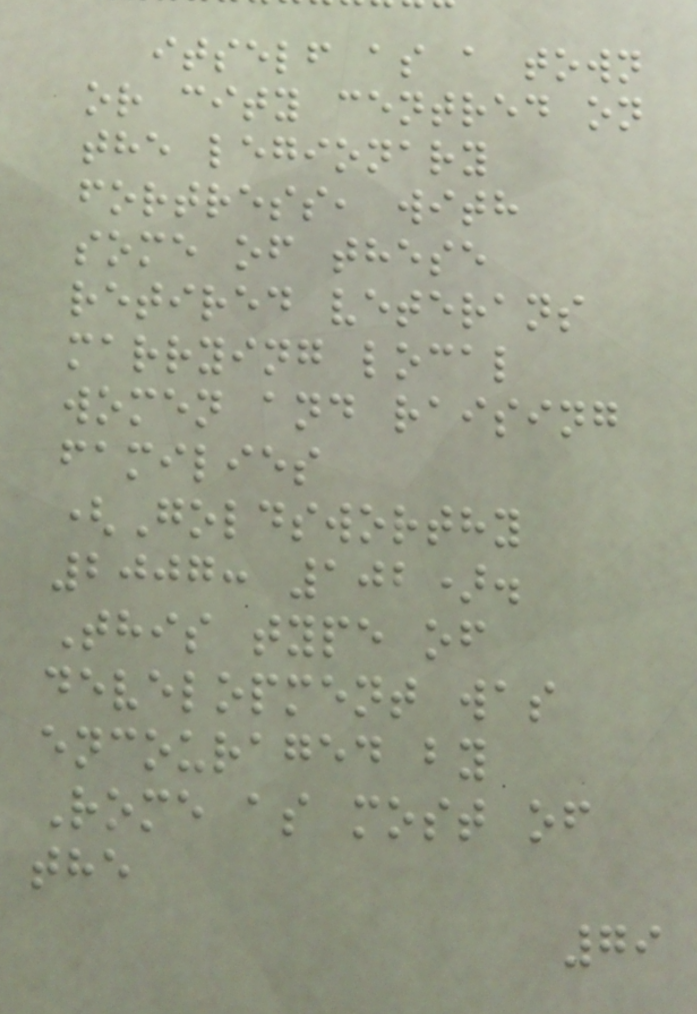itself as a town
or city centred on
the legionary
fortress, with
some of these
retired veterans
marrying local
women and raising
families
(Goldsworthy
2007: 102).
This type of
development was
encouraged by
Rome as most of
the
79
